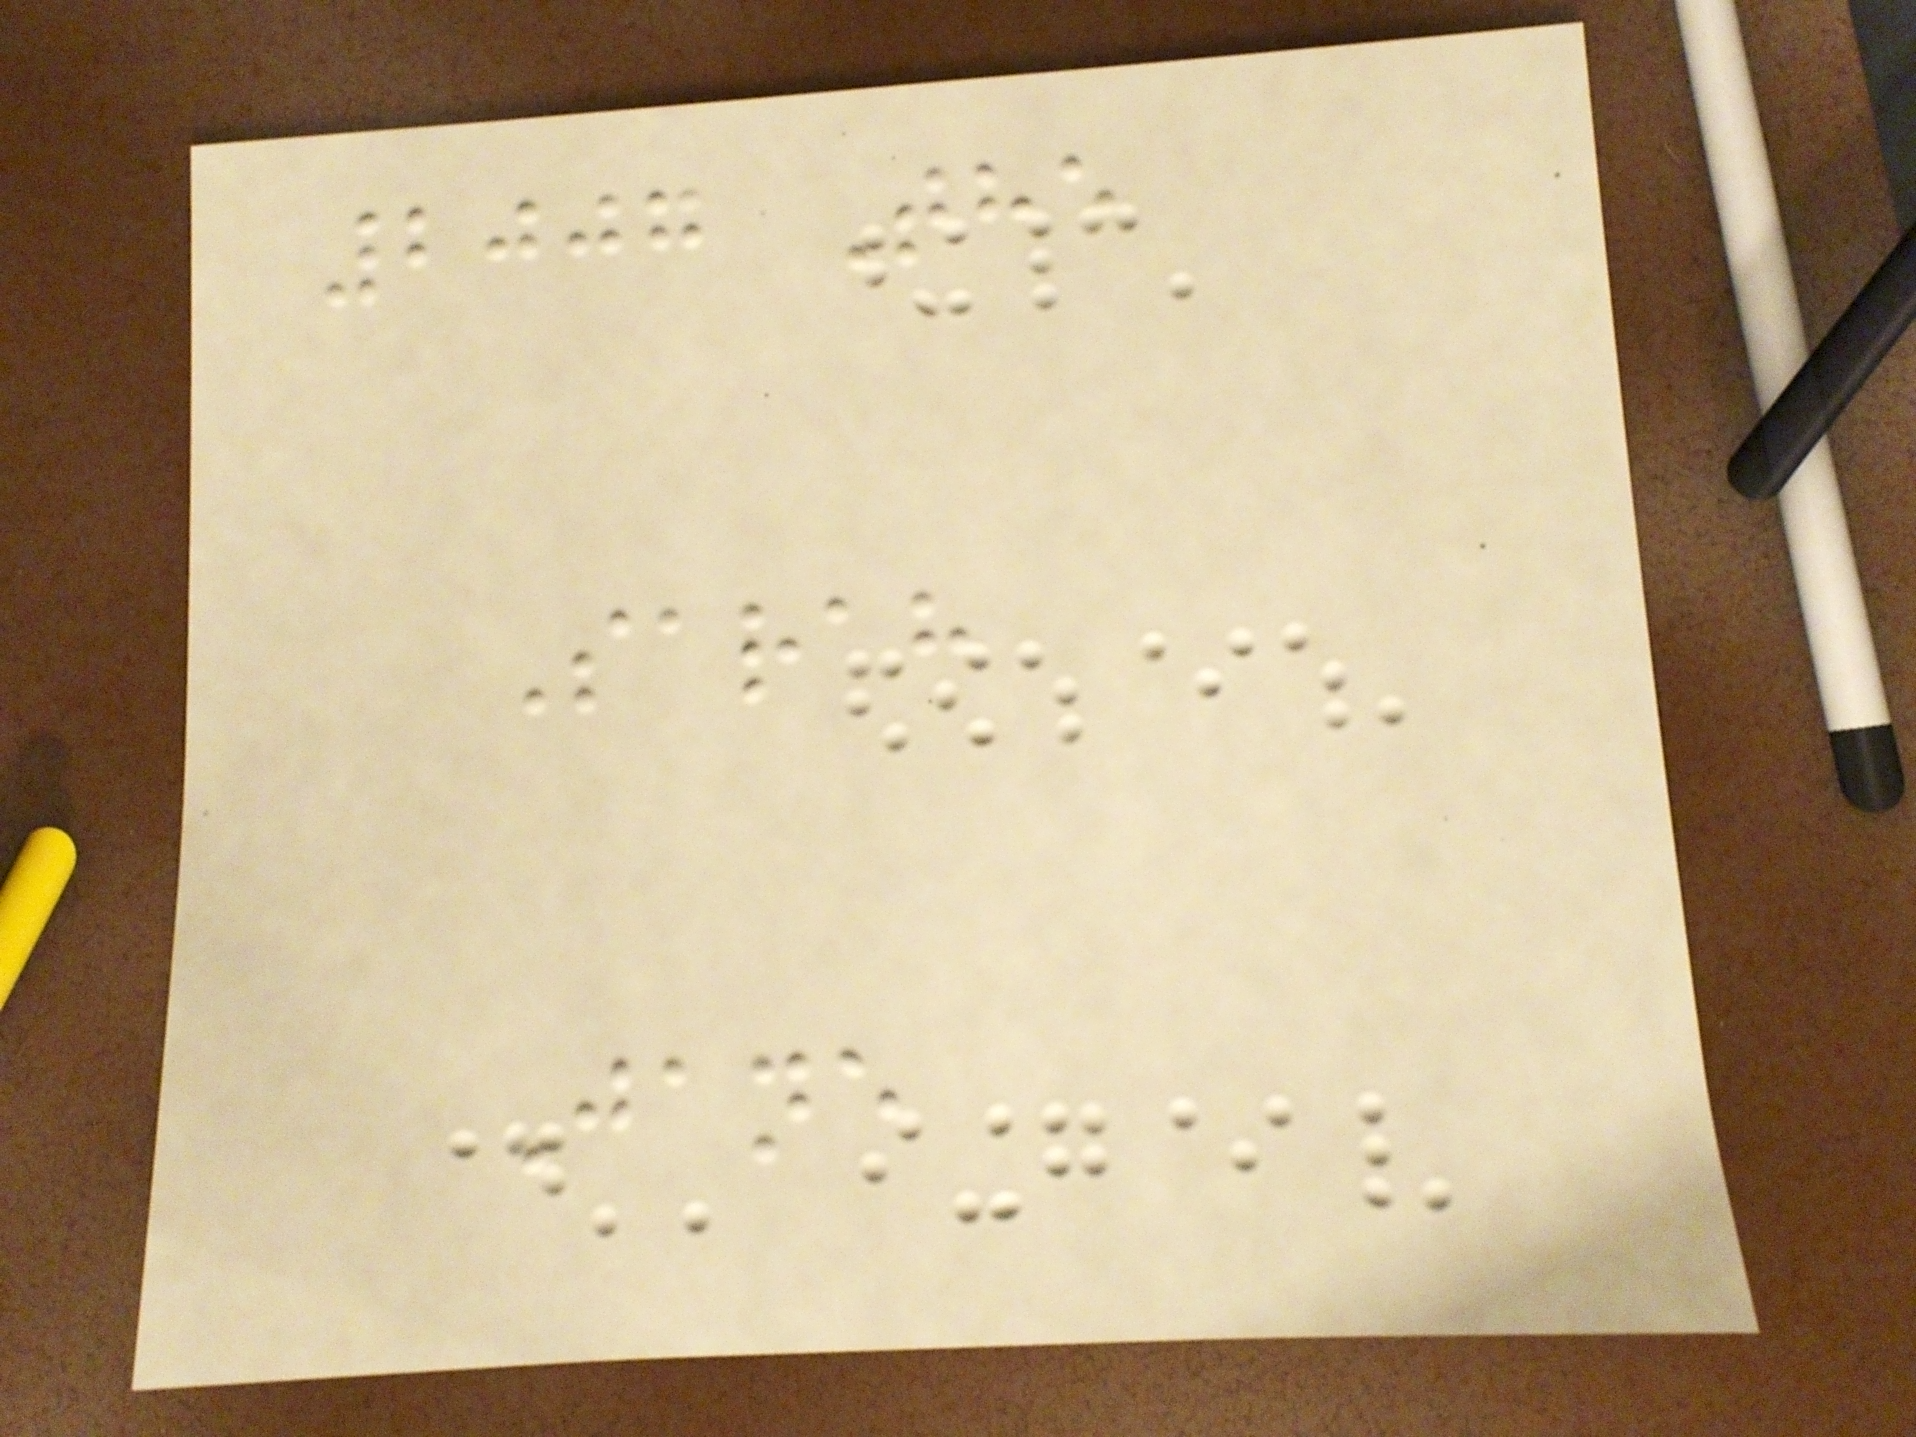2007 The
Sarah
Jane
